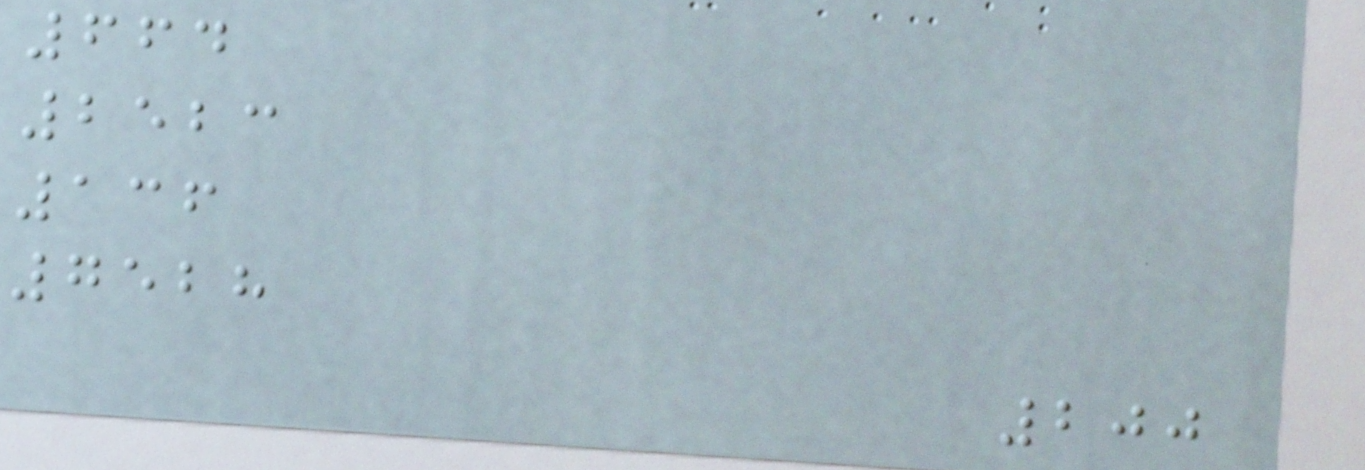664
2523
136
7528
200
